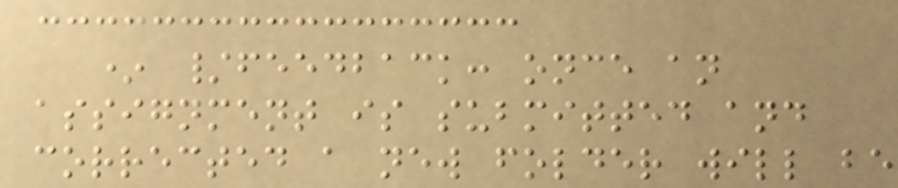* /feedback: once an
assignment is submitted and
corrected a new folder will be
